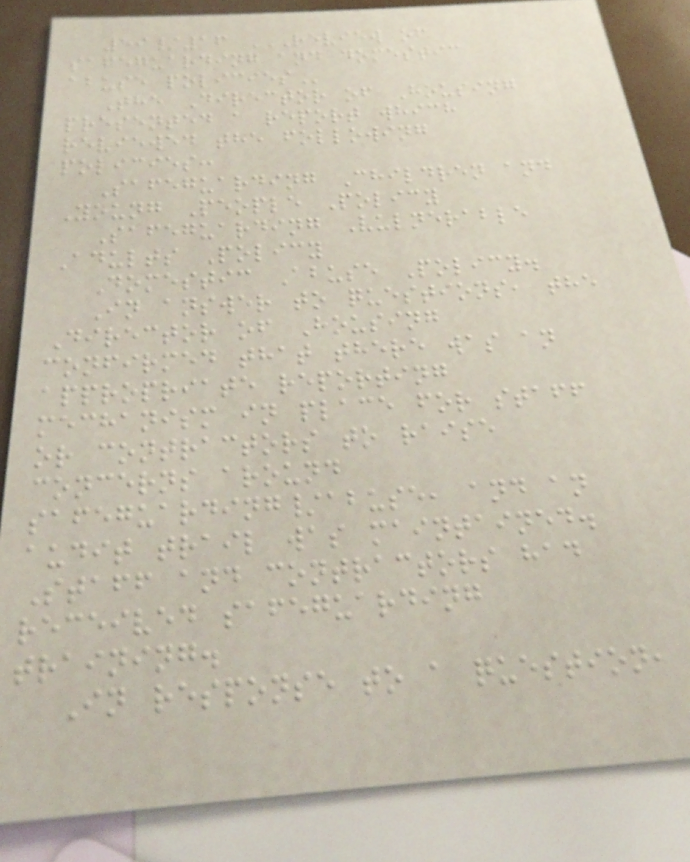59/16 REVIEW OF
SAFEGUARDING AND DOMESTIC
ABUSE POLICIES
The Director of Housing
presented a report which
reviewed the following
policies:
Safeguarding Children and
Young People Policy
Safeguarding Vulnerable
Adults Policy
Domestic Abuse Policy.
In answer to questions, the
Director of Housing
confirmed that there was an
appropriate reporting
mechanism in place for staff
or contractors to raise
concerns around
safeguarding/abuse, and an
audit trail was maintained.
Staff and contractors had
received safeguarding
training.
In response to a question,
